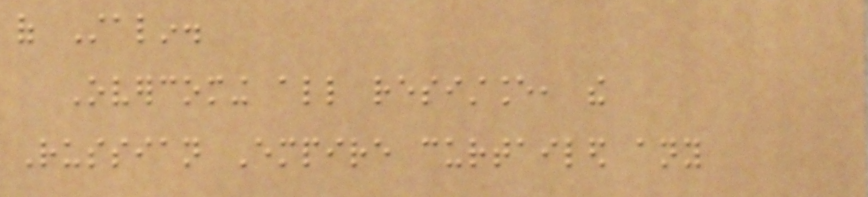of Stalin.
Overcoming all resistance, the
Russian Empire curtailed any
